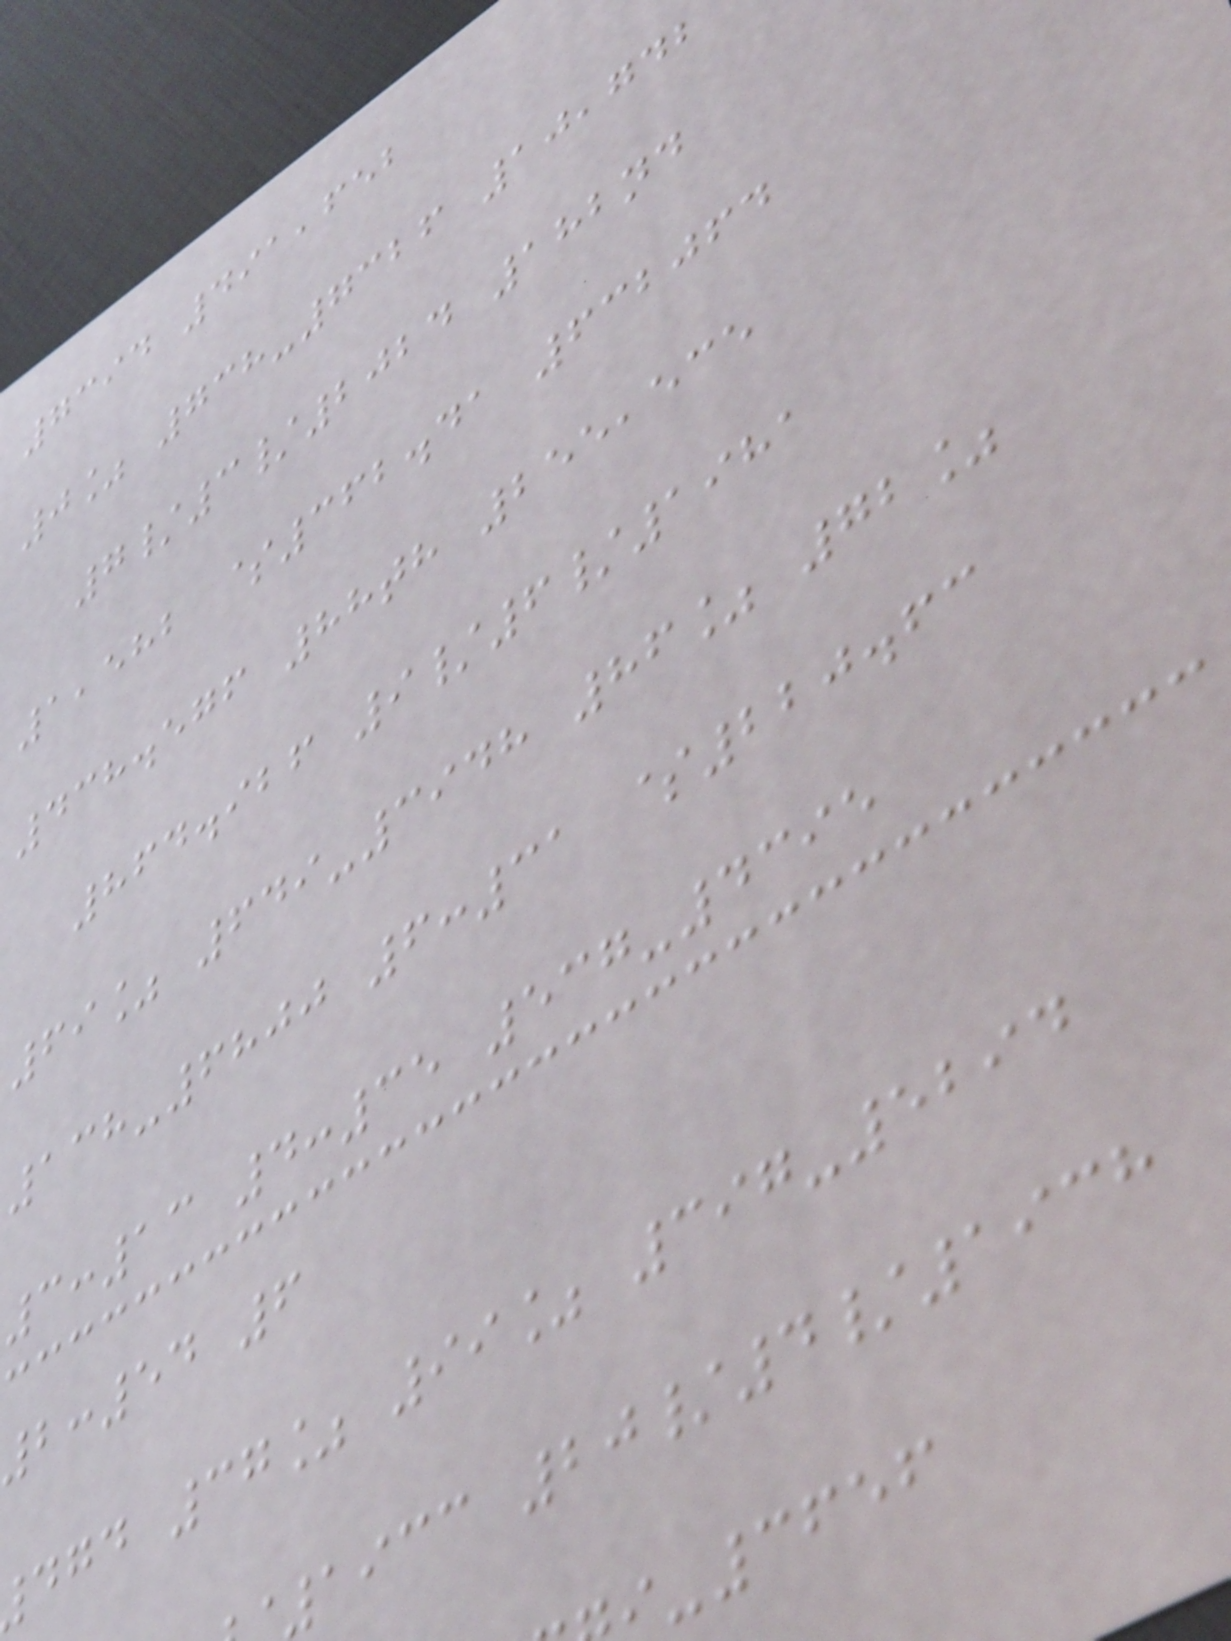7394 491,652
0% 738-7326 10,742
7/3/2024 182nd
1,582 $362.41 632064
438.576 88th 255,535
864.926 9/6/1981
69% 649-3948 86% 72%
138-6800 6:31 $220.63
3:13 4:35 537-4395
2:54 6
dgd 37% 99% 397-5294
1933 20/4/1938
-3656
